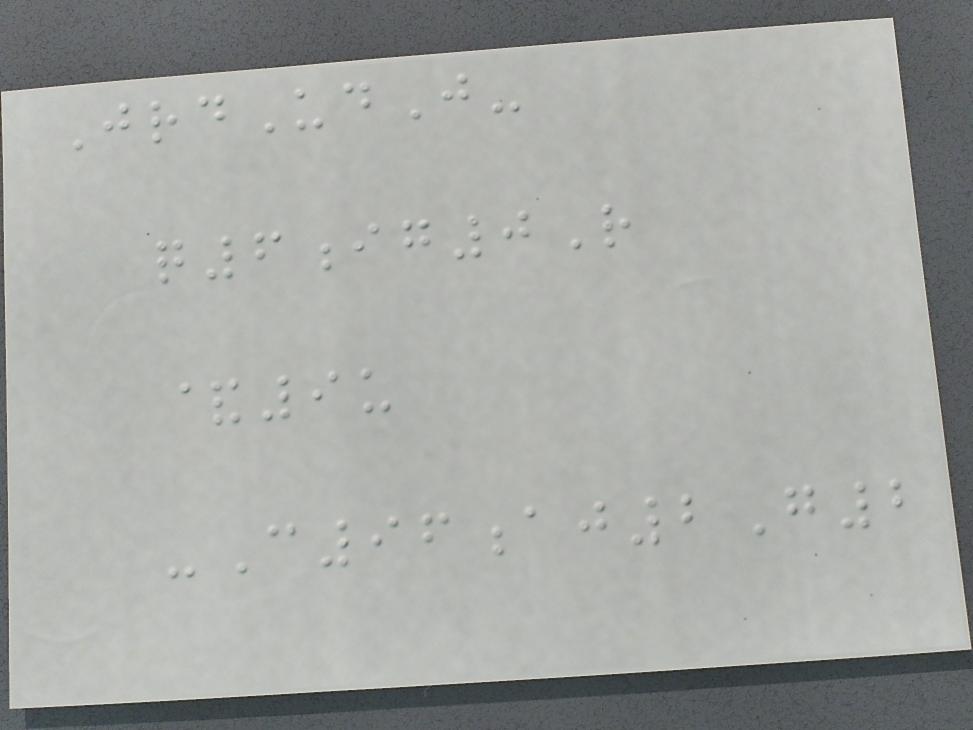JrdUdJ-
q6ig0R
&9u
-C96aj2G2
